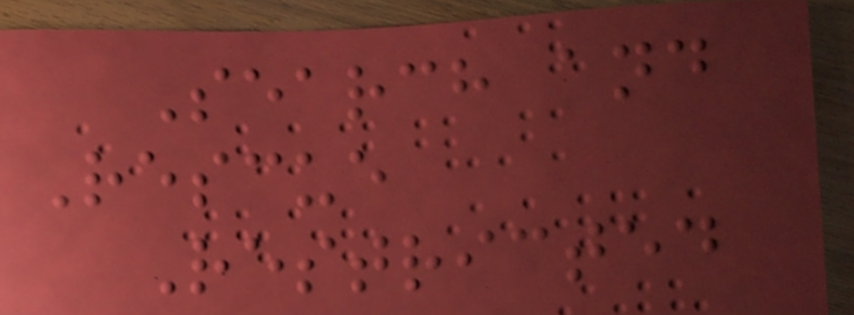Search and
Rescue
Restricted
